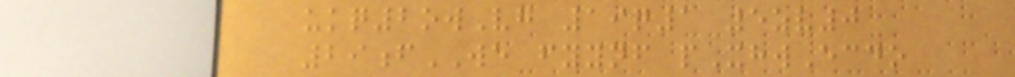ukq2owVg 19q1 5zv0
29fWE fyynf pXhwEcdo
